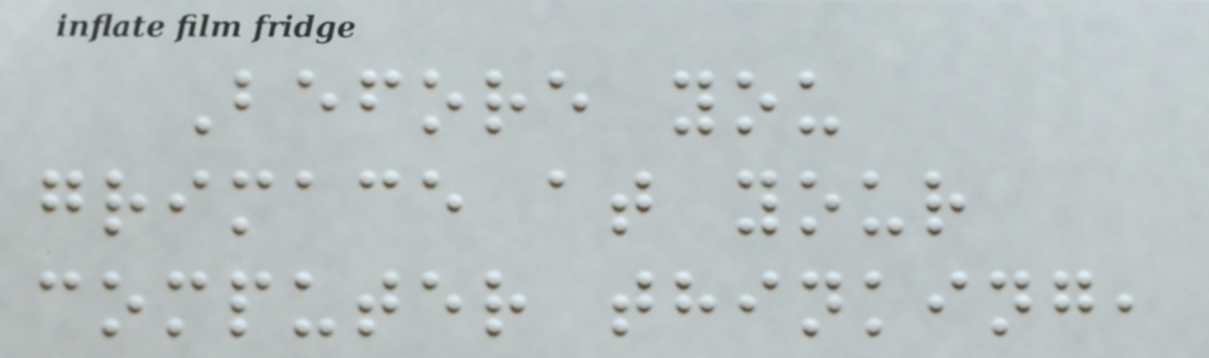Before you
grimace at your
computer thinking,
